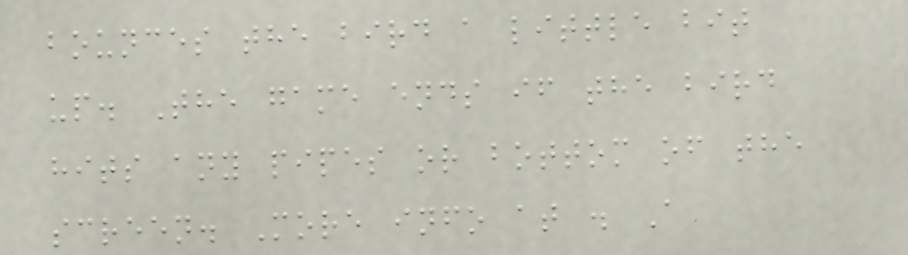bounces the bird a little bit
up. The game ends if the bird
hits any pipes or bottom of the
screen. More info at . A
